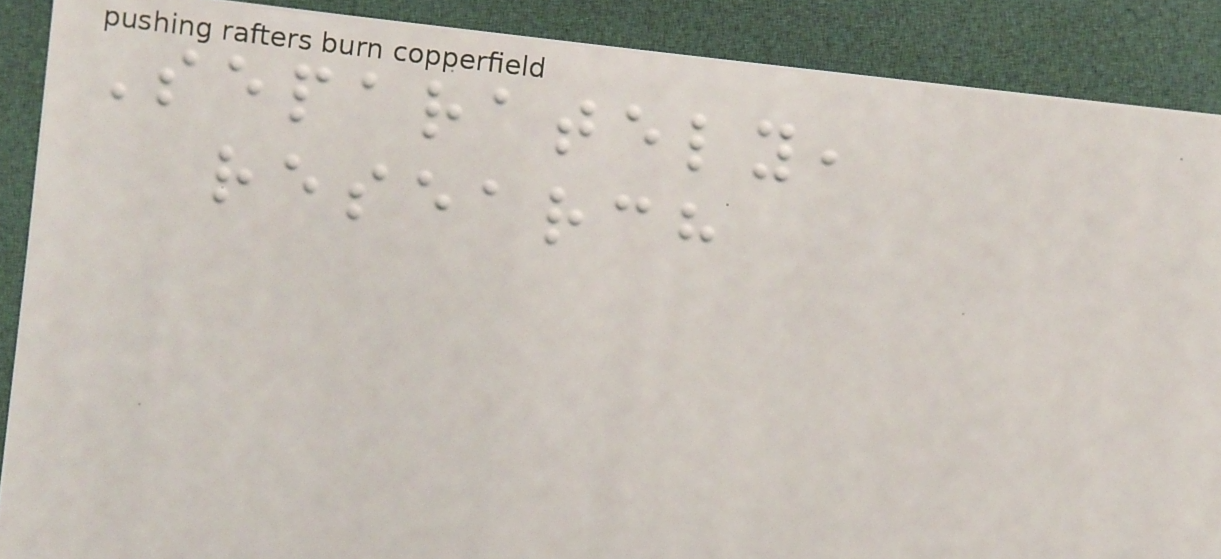Separately,
research
